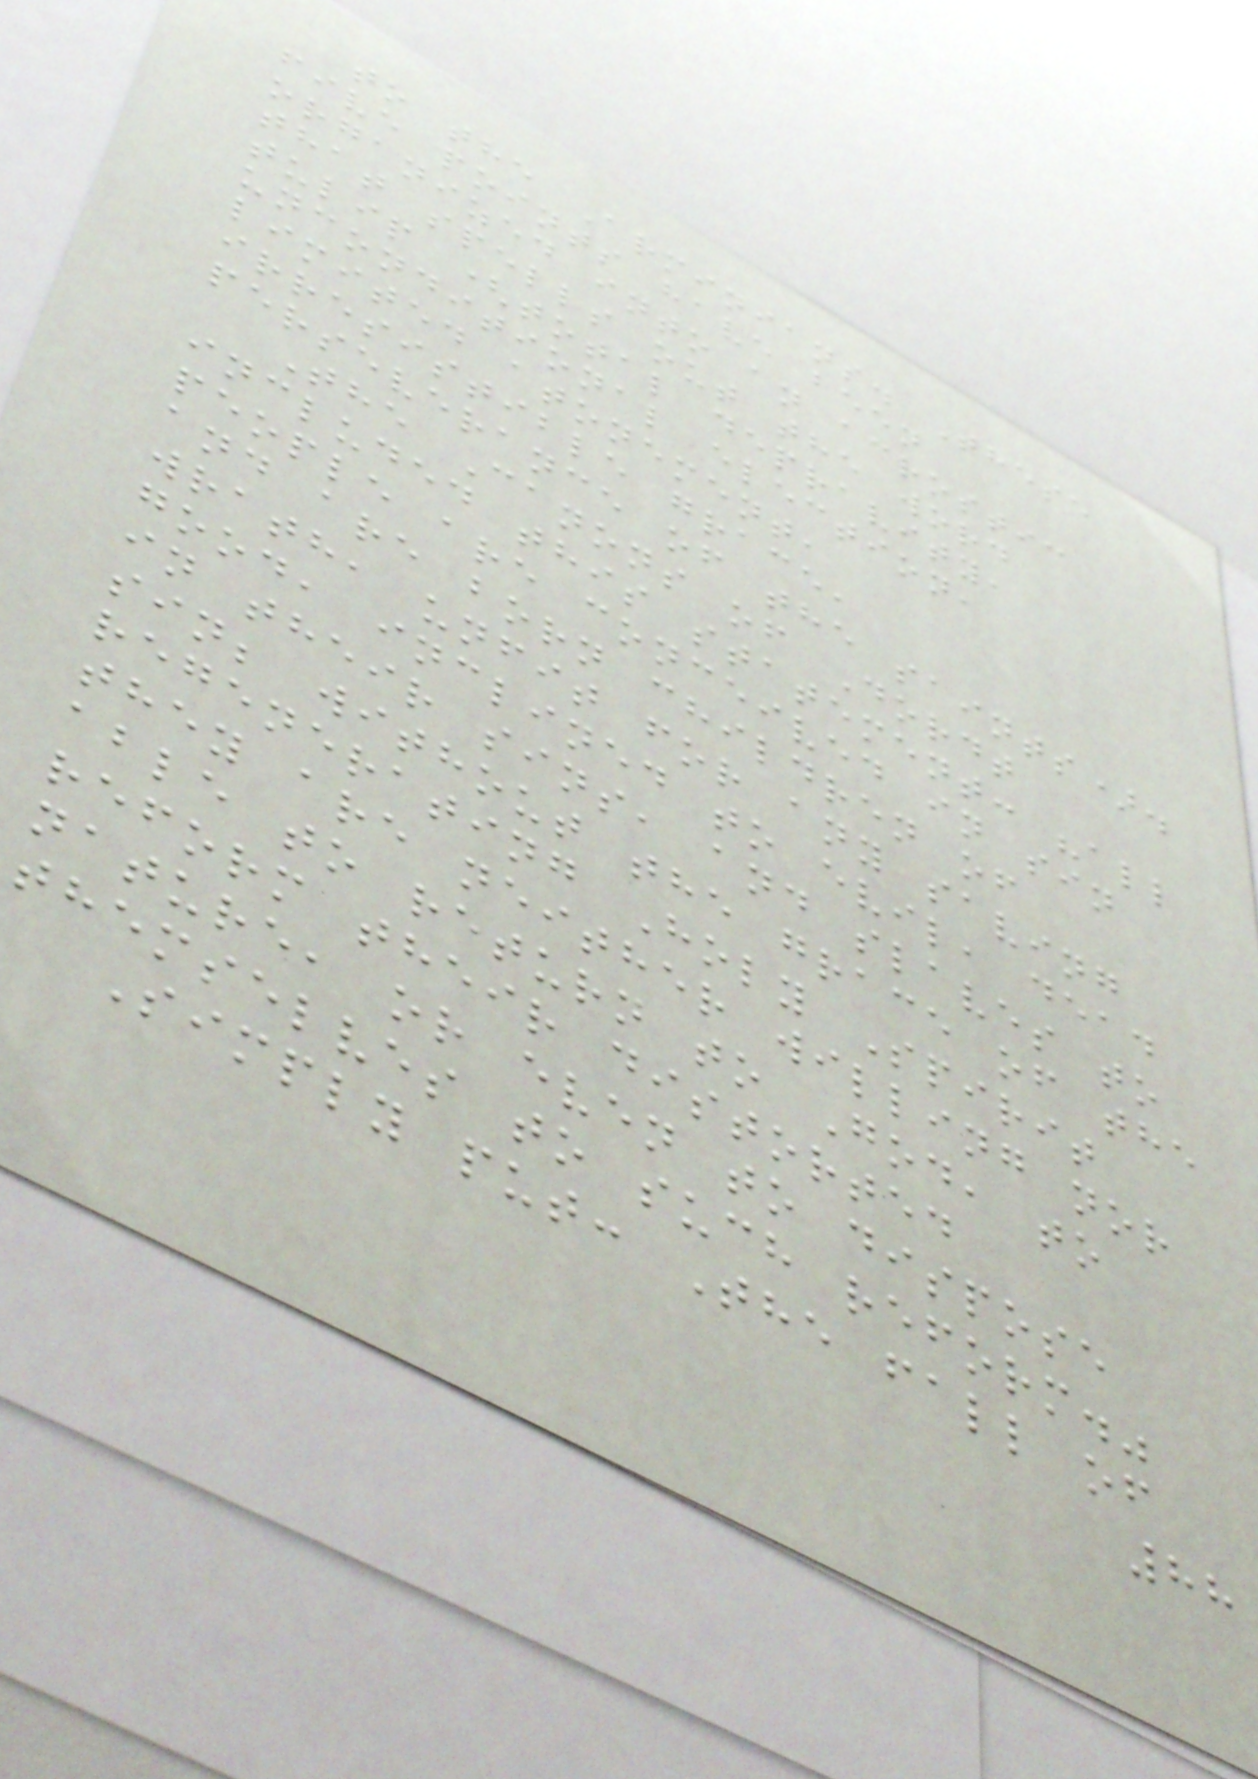to the Arminians. These
five points have been
organized into an acrostic
that spells out the word
tulip (total depravity,
unconditional election,
limited atonement,
irresistible grace,
perseverance of the saints).
The Canons of Dordt
included this statement: "all
people are conceived in sin
and are born children of
wrath, unfit for any saving
good, inclined to evil, dead
in their sins, and slaves to
sin; without the grace of the
regenerating Holy Spirit
they are neither willing nor
able to return to God, to
reform their distorted
nature, or even to dispose
themselves to such reform."
Simply put: The fall of
88
